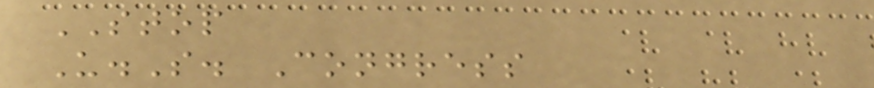STOP
U.S. Congress
